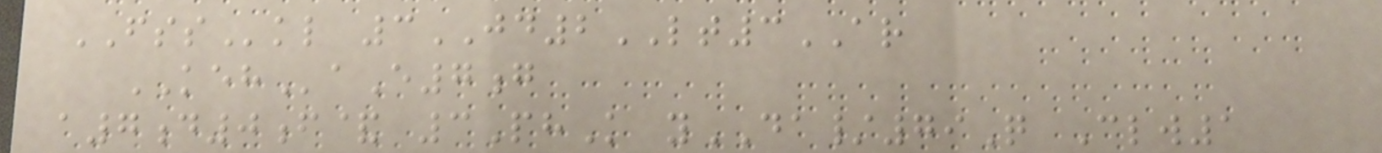FSSkl 3JD2LT3AR
KEHaE7g
a7d0f& 3PhK yDA/79Q Clw1
